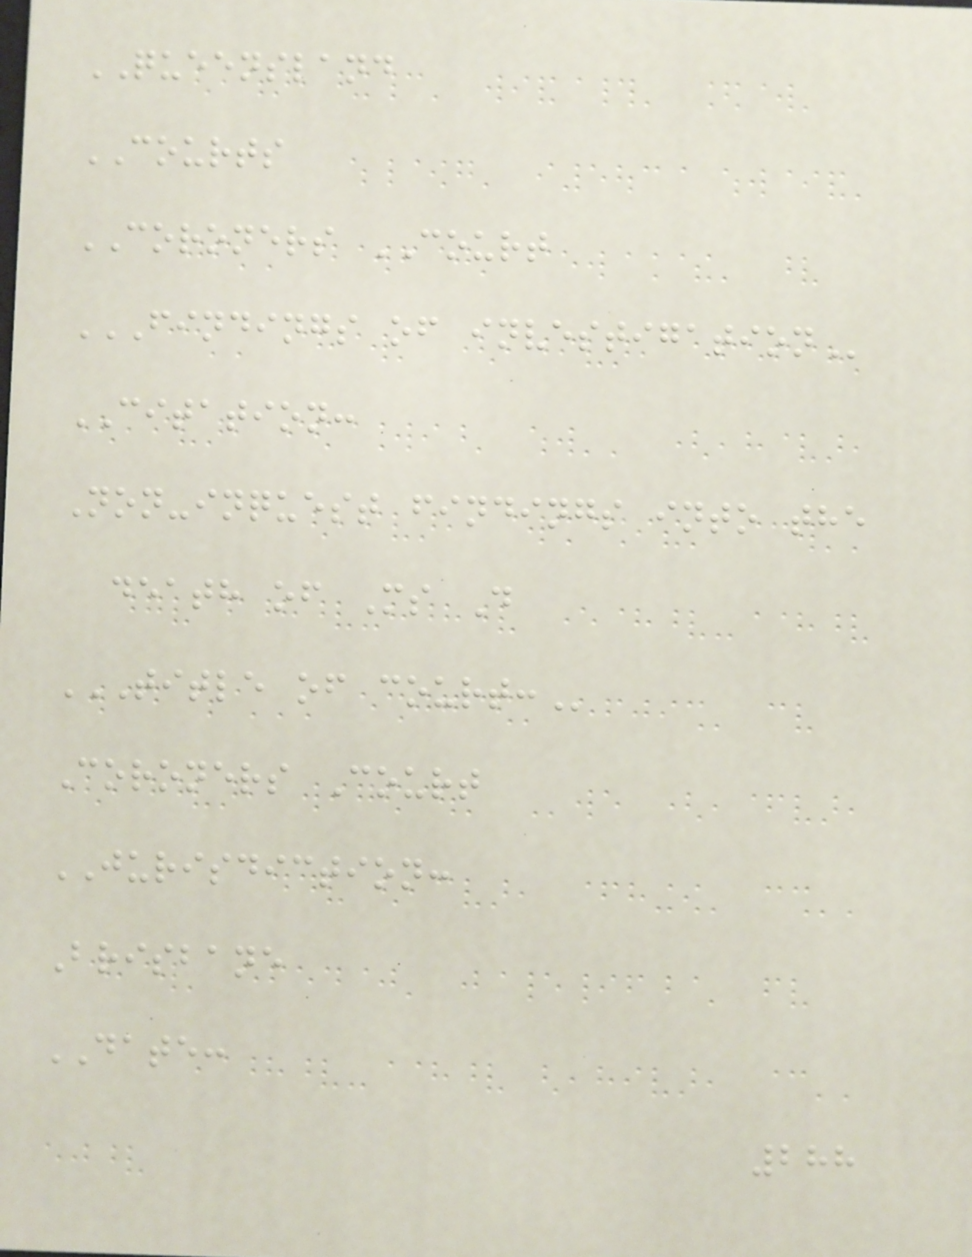QUEENSLAND
COURTS
CORONERS COURT
FINDINGS OF INVESTIGATION
CITATION:
Non-inquest findings into the
death of Ms D
TITLE OF COURT:
Coroners Court
JURISDICTION:
Brisbane
DATE:
288
